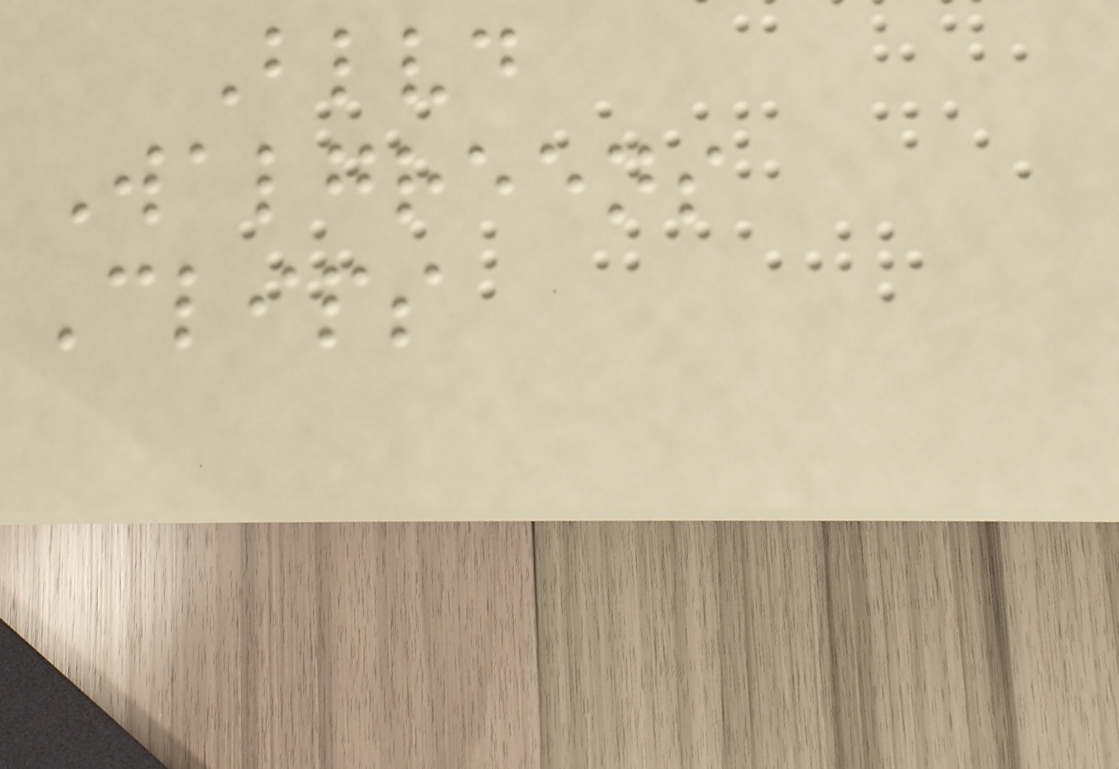Blvd
Walgreens
Clips
